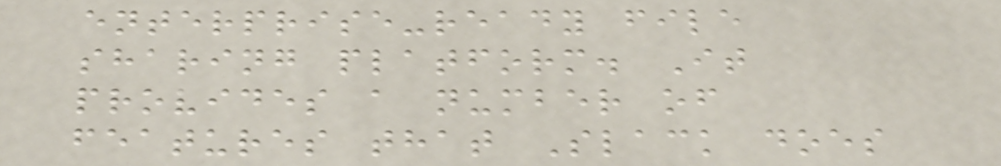enterprise-ready file
sharing platform. It
provides a number of
features that Slack does
